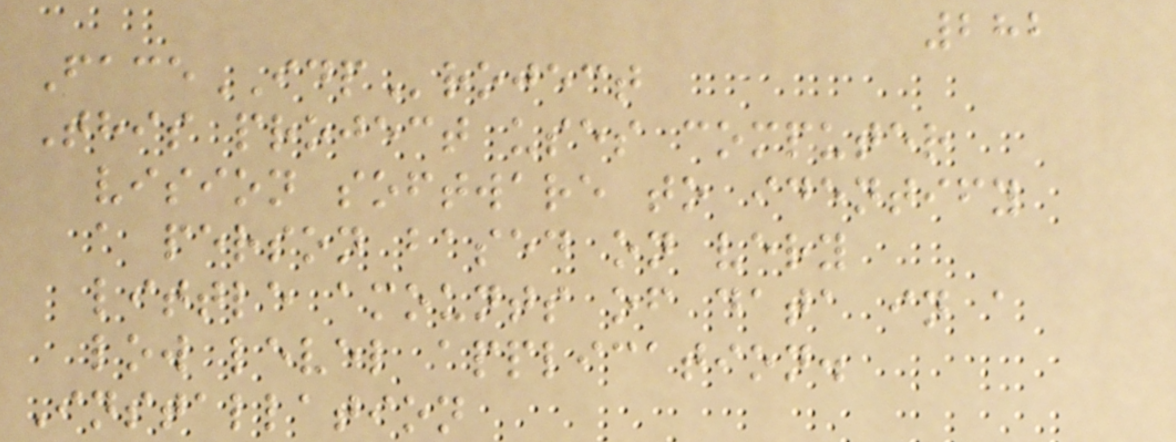282
FaceIDProject
This project uses computer
vision software to identify
a person based on very
little amounts of data in a
low level application.
Installation
